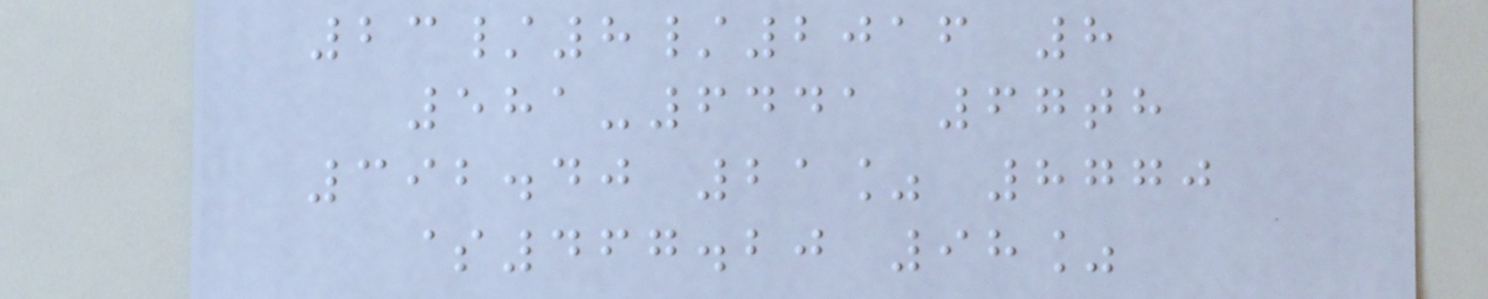23/8/2016 8
581-6441 67th
392.40 21% 8770
$467.20 98%
